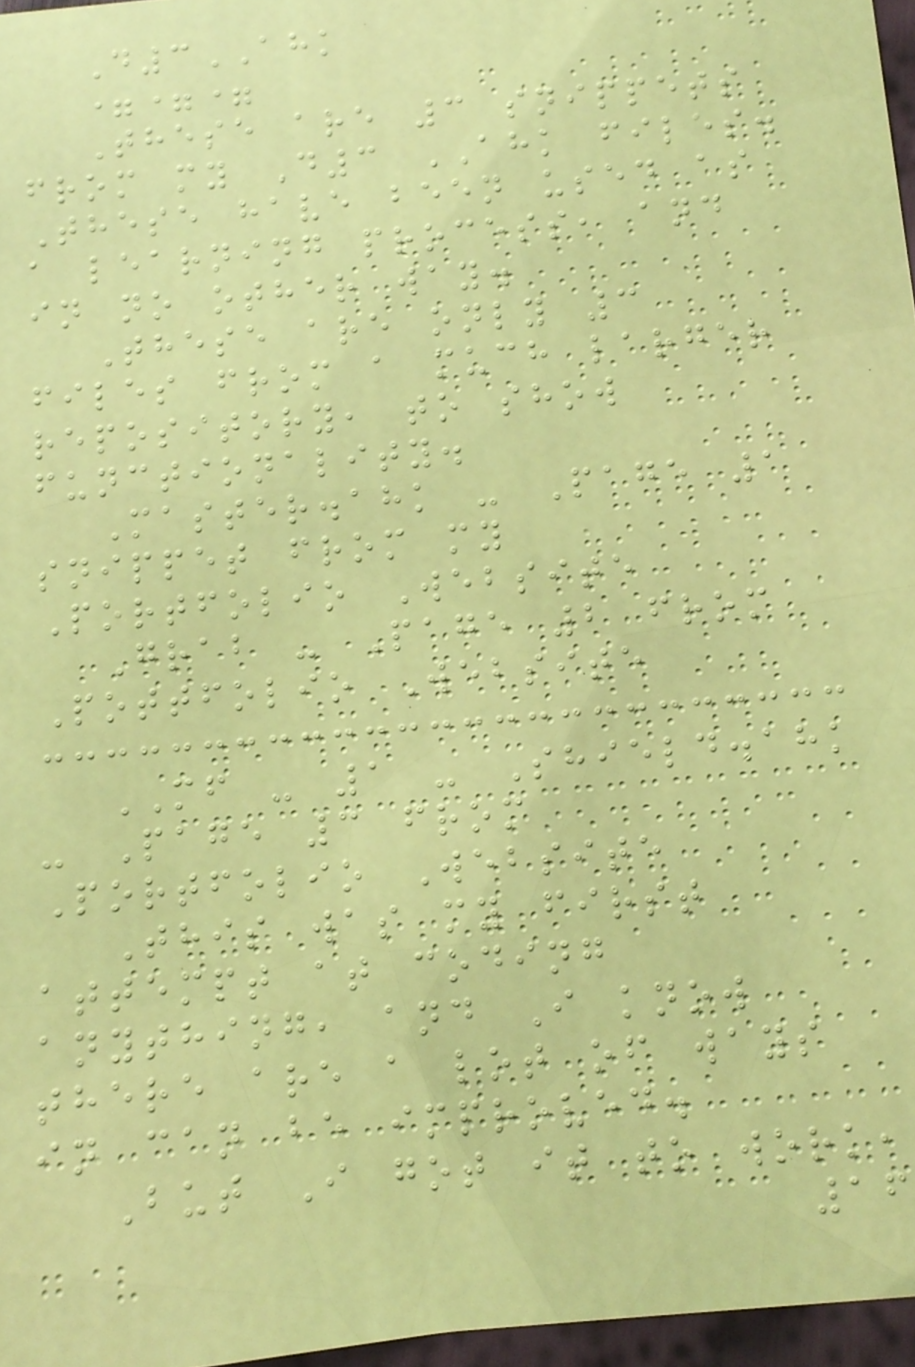D3AHK
===
These are 3 snippets
from my D3 AHK files.
These have been used as
a learning process, and
in no other way.
These are only 3
files from a much larger
repository, to show
functionality.
Master.ahk - Page 1
snippet from my
Portfolio Website
Grab - Page 2 from
Pottfolio Website
MF - 1 - Shield.ahk
- Page 3 from
Portfolio Website
This was my first
attempt at coding
anything, and I know
there are a lot of ways
in can be improved.
But I got it to work,
16
